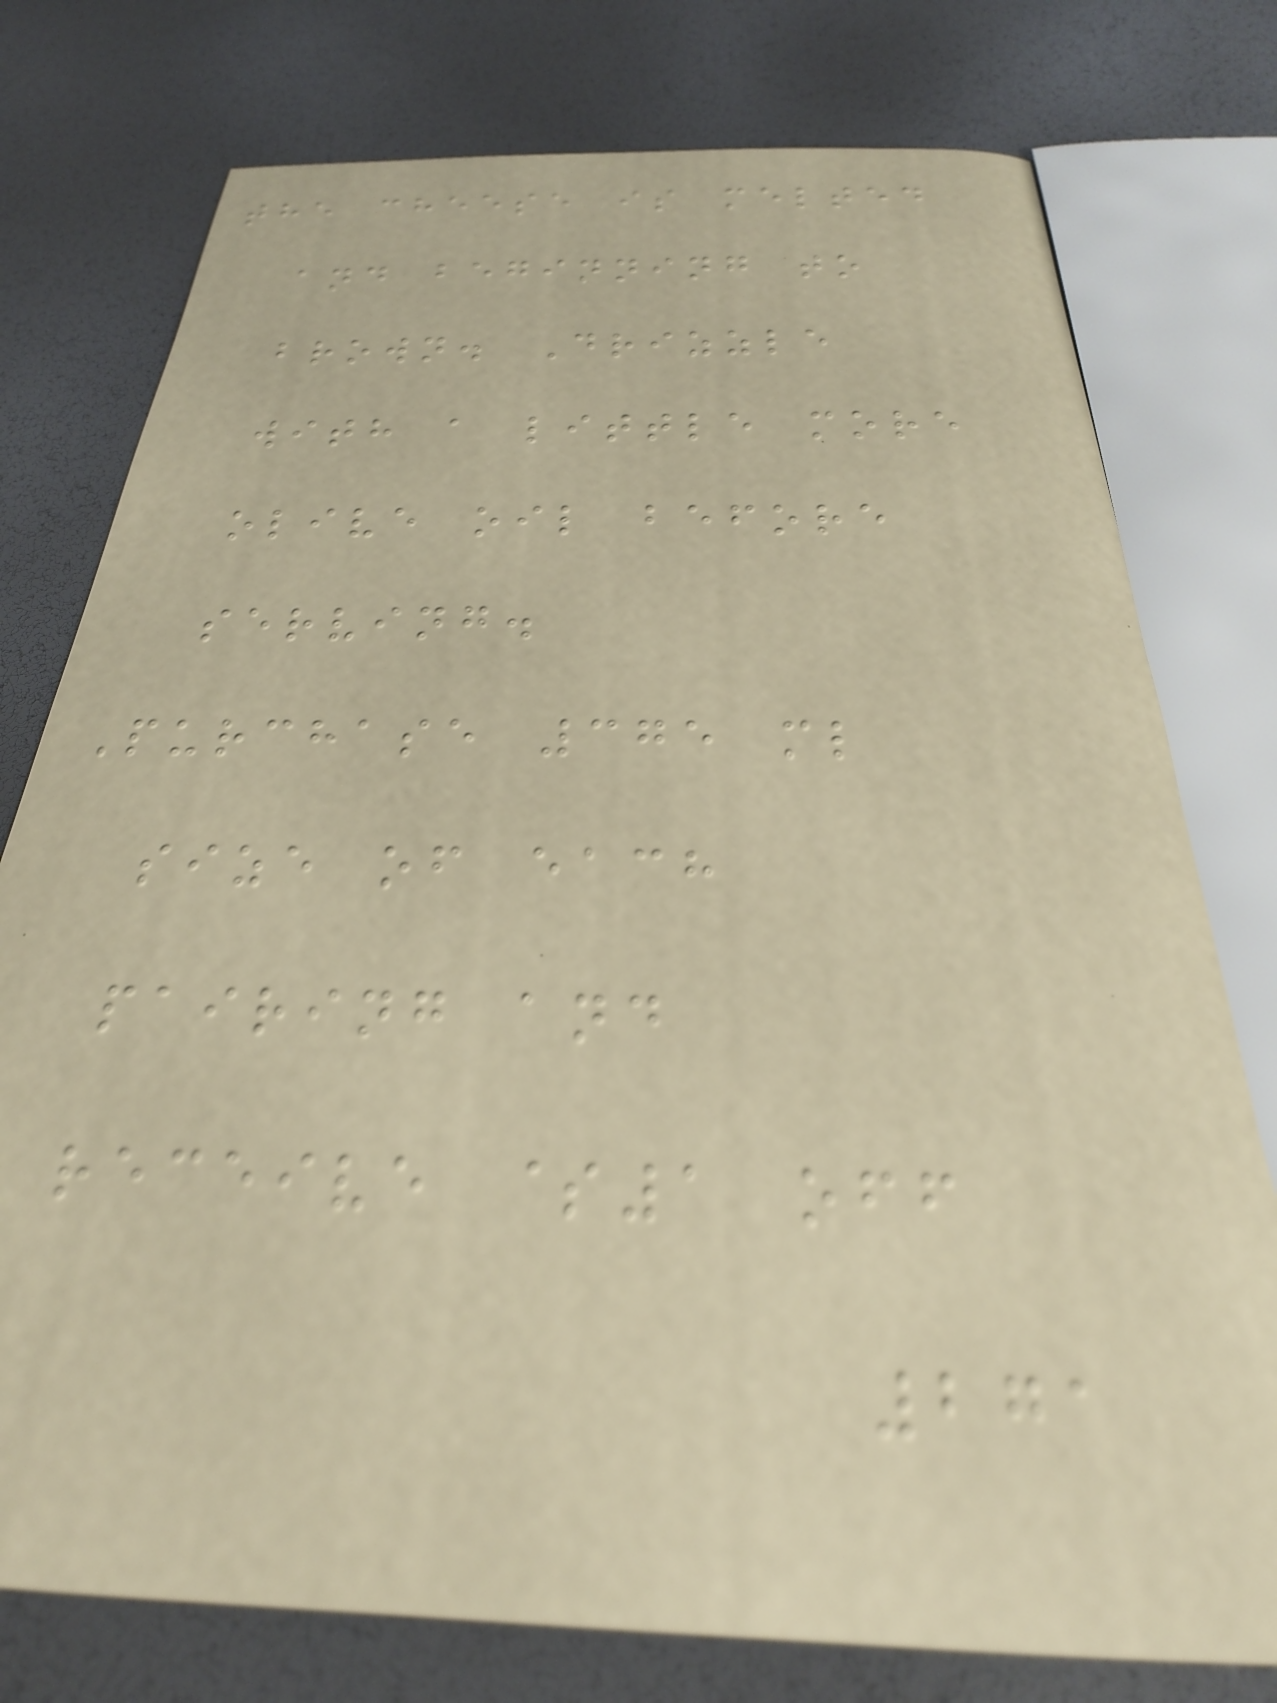the cheese is melted
and beginning to
brown. Drizzle
with a little more
olive oil before
serving.
Purchase 375 ml
size of each
pairing and
receive $1 off
271
